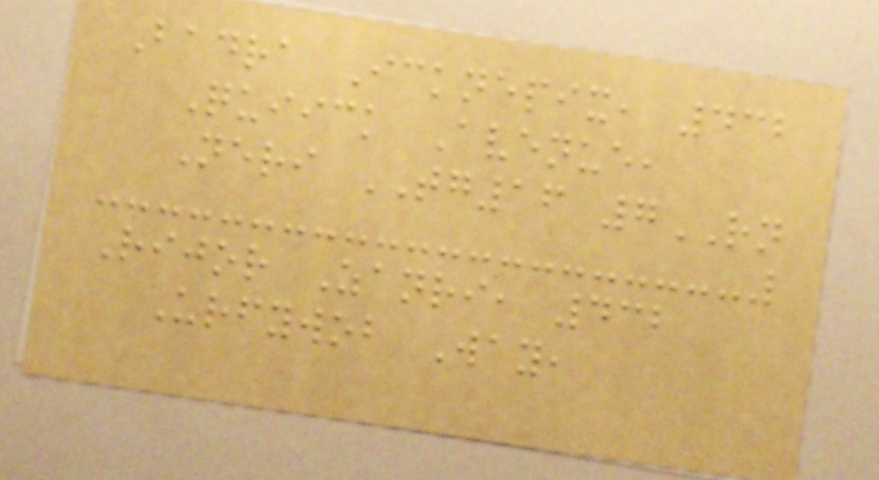Badra Icknepix, 432
Quiick Avenue,
Neri TG16 7RN
Rijor Zanri, 432
Urfywob Way,
